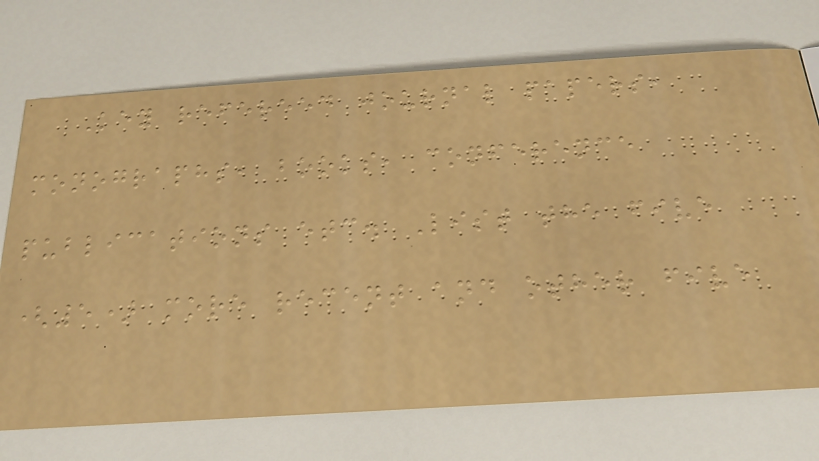Key refereed journal papers,
monographs, books, conference
publications etc. List the five
(5) more recent and other five
